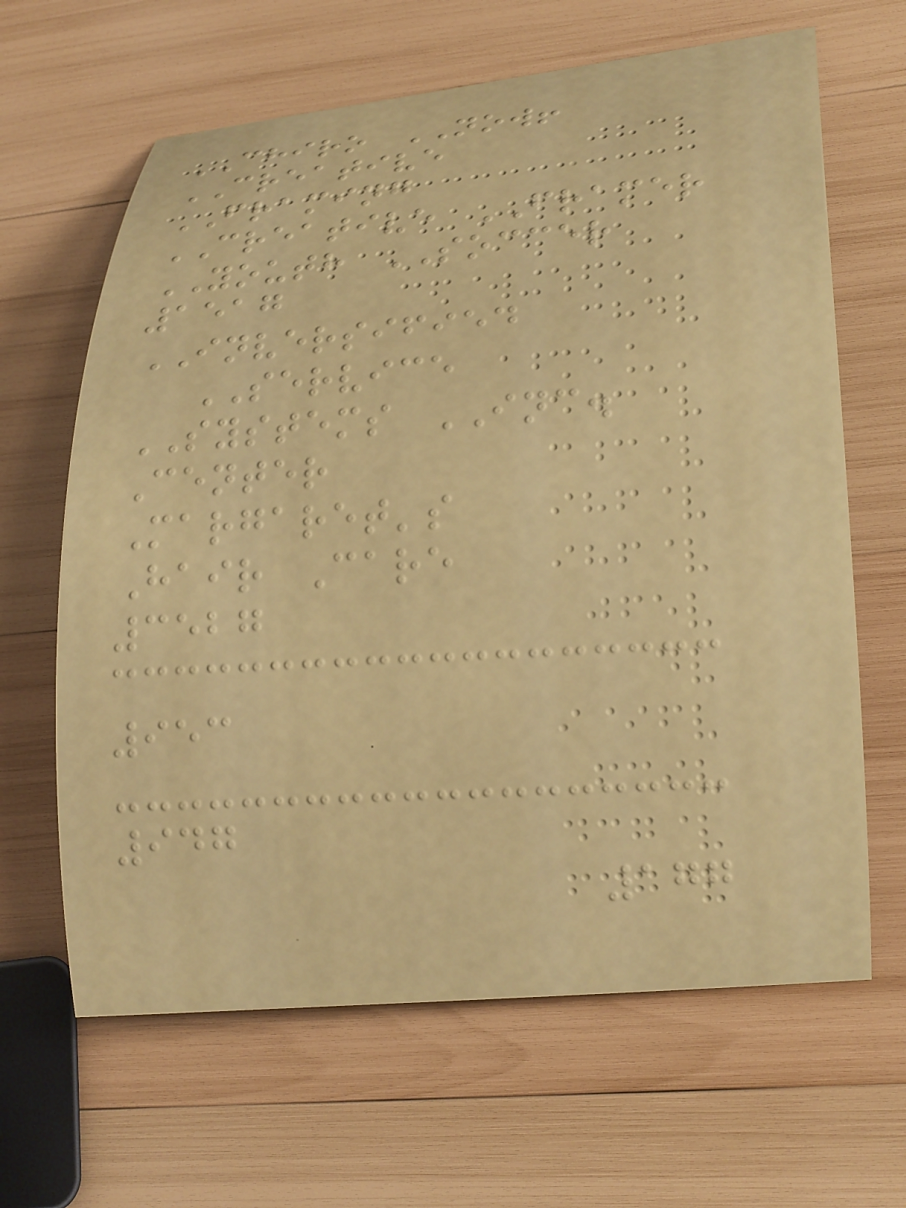CHIRO NOW!
CREATIVE
FRAMING
CREATIVE FRAMER
YOUTH SOCCER
1517
INVERSIFIED
SERVICE
SYSTEMS INC.
Center
Margaret's
Hair Care
3527
953
947
177
